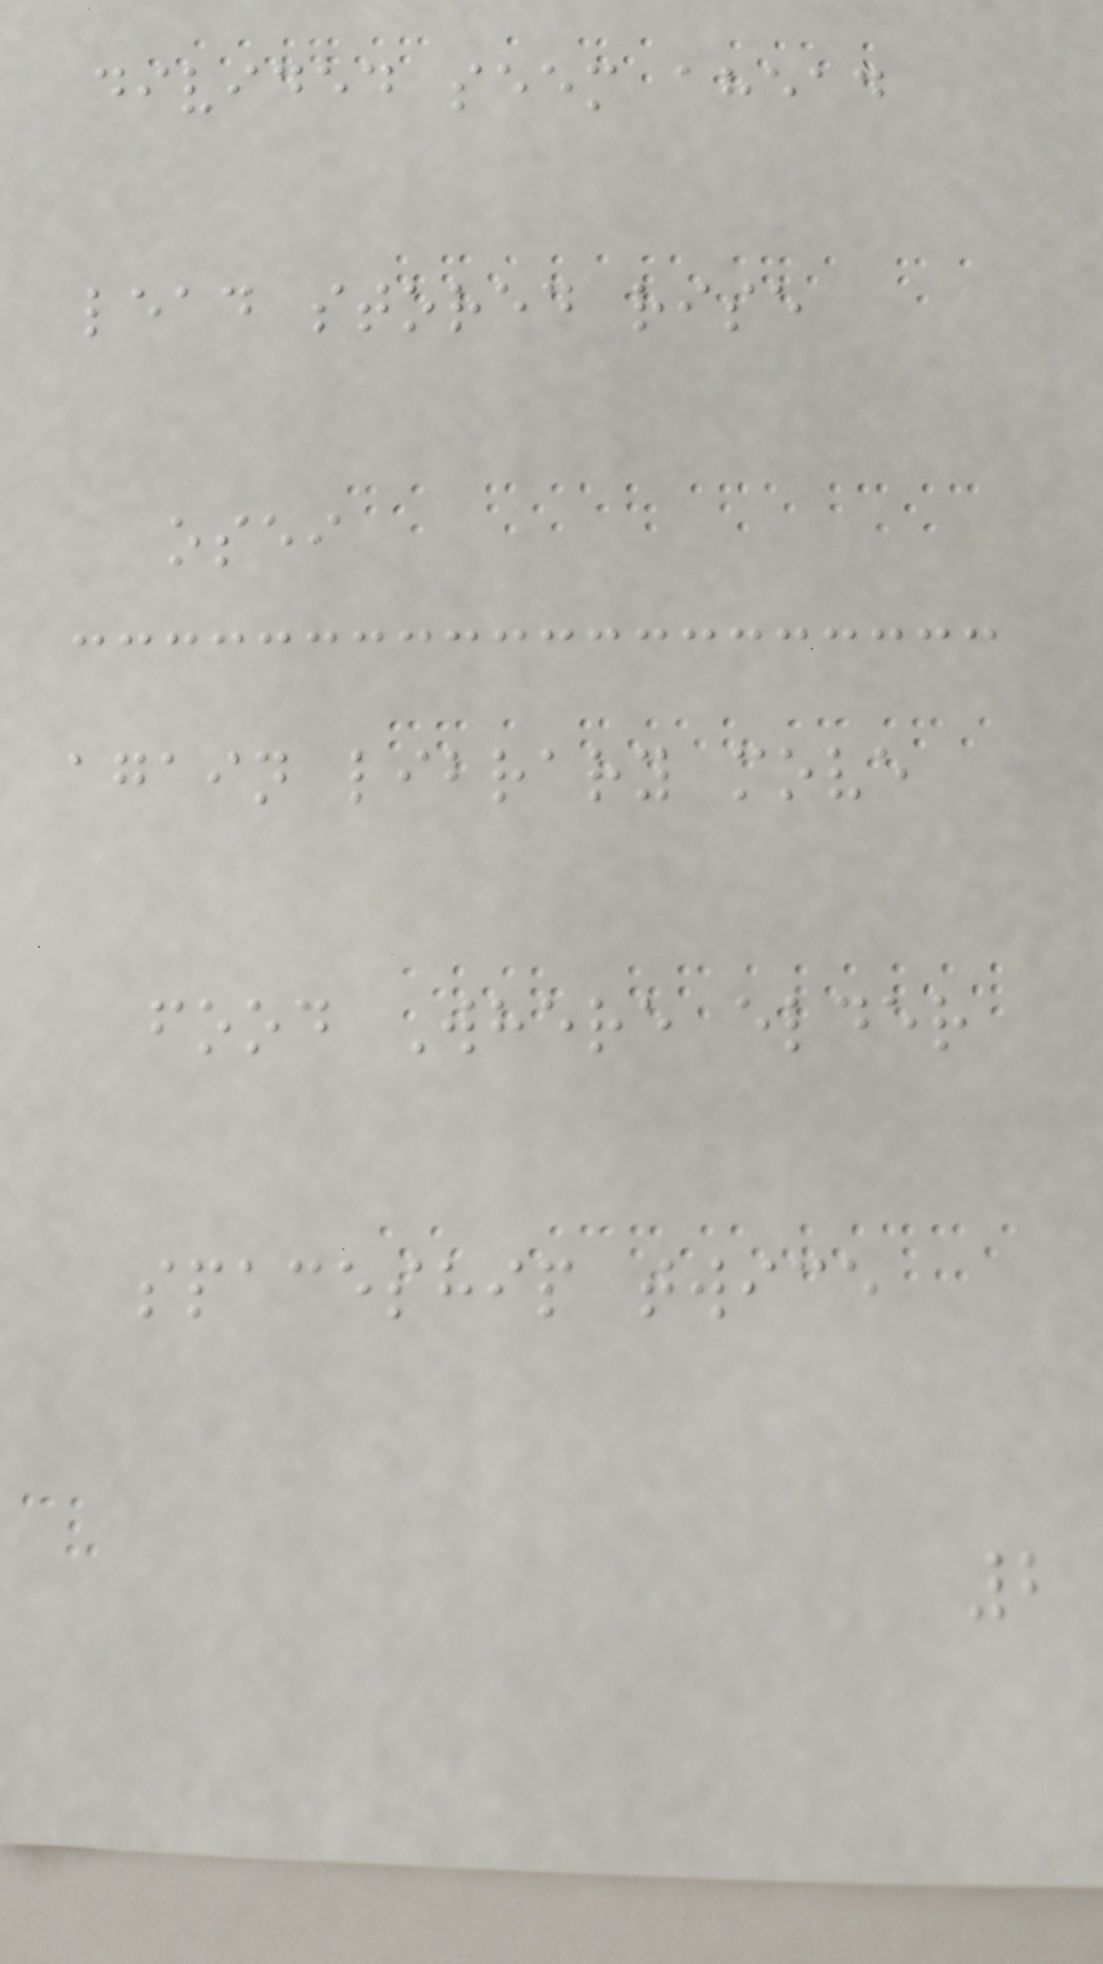divided seem ahead
lead stored rise
osei
again library move
food Where elder
spaceship twice
2
